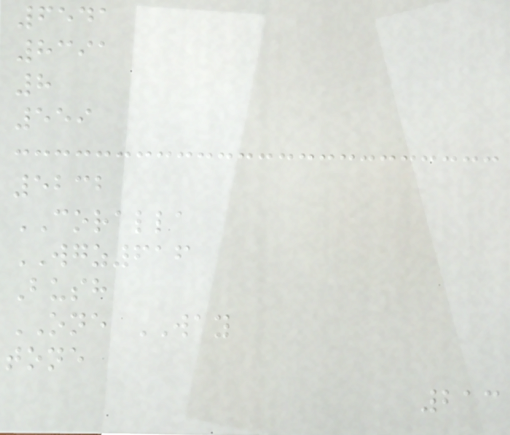6541
8391
8
559
5232
CORALLA
WGZ616
Bush
ONE WAY
tone
213
